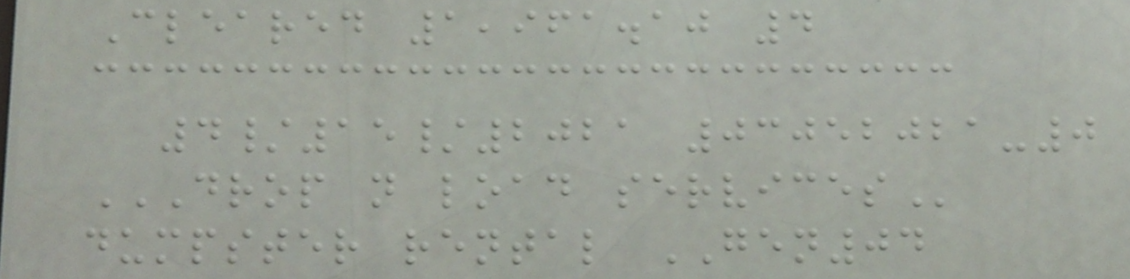Cleared 1,961.10 4
4/15/2021 03052021-0
DROP N LOAD SERVICES
dumpster rental GEN04
